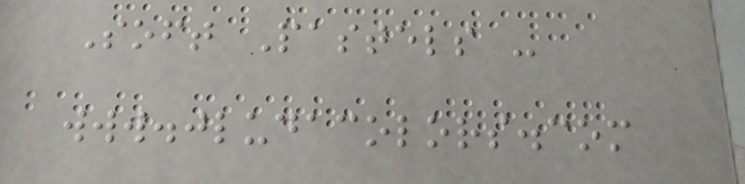Soft Pastels -
www.jludacolors.com
